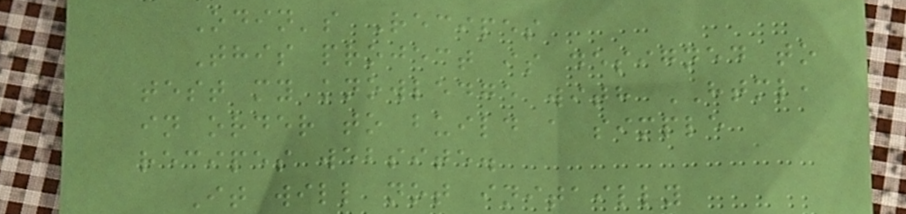Odin's Recipes
This project is designed to
test my knowledge with HTML,
in order to build a simple
recipes website.
It will not initailly
